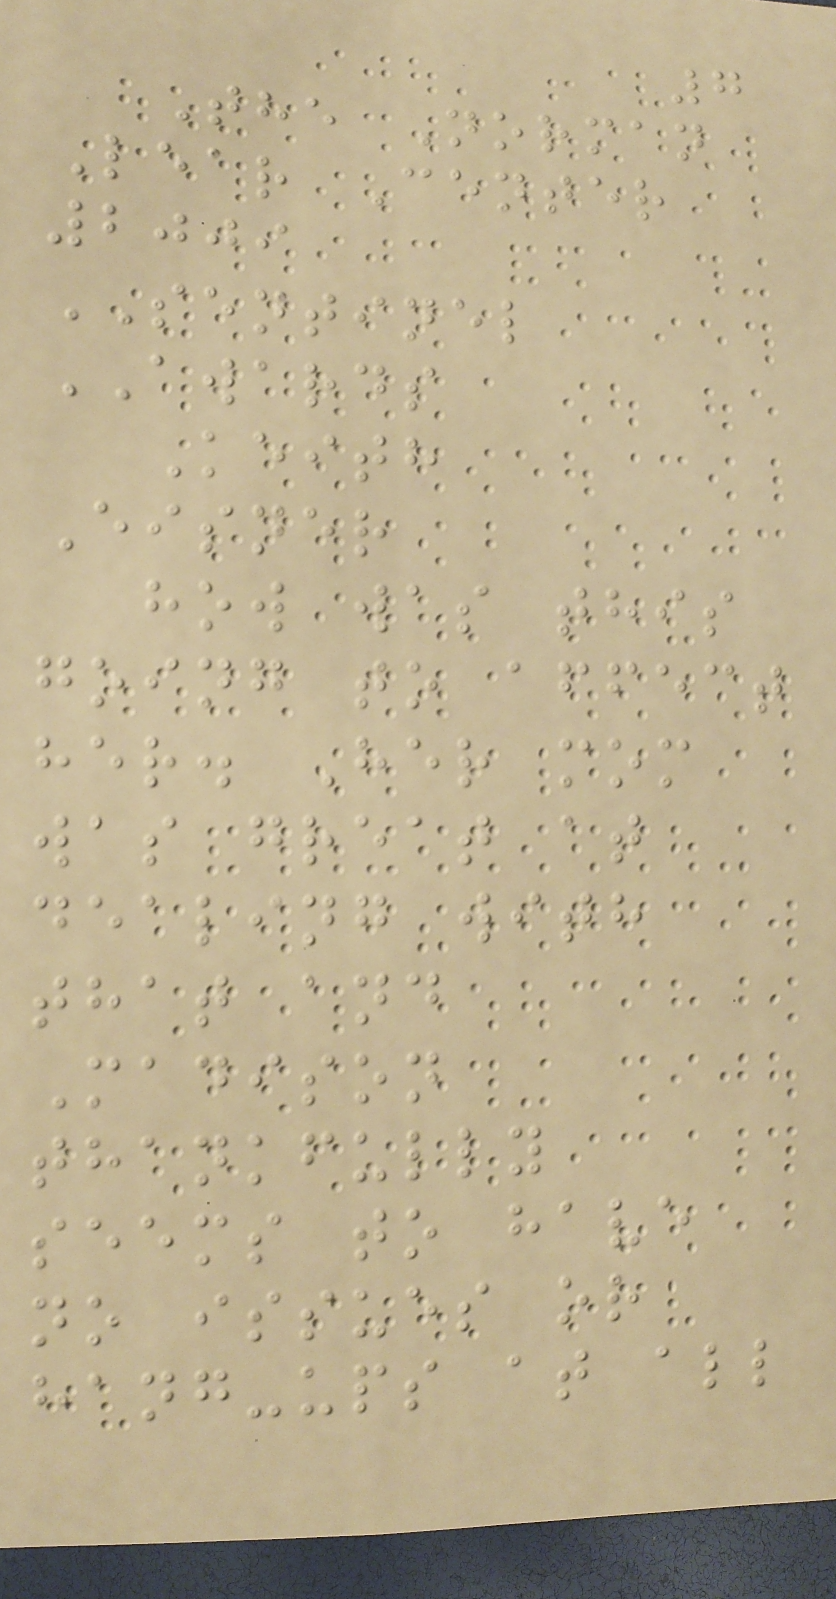7
The Norman
Lear Center
2009
SENTINEL
AWARDS
Keith
Eisner
how was this
going to affect
her. Her mom
was great at
dealing with
that and
Madison
thankfully
seems to have
no issues or
hang-ups at all
